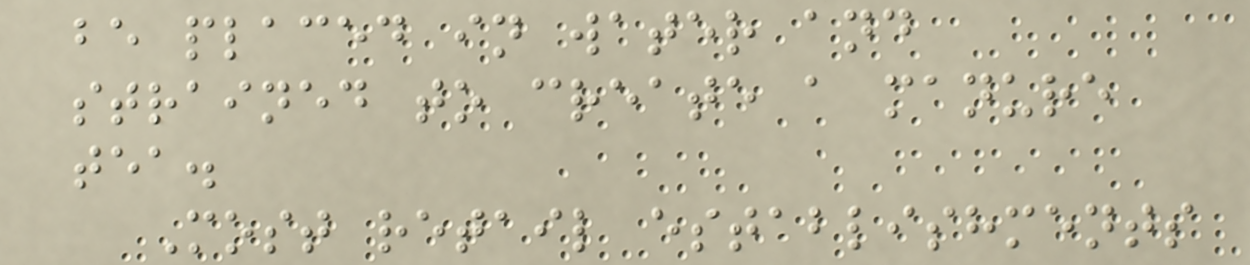be placed in water and
strained to create a manure
tea.
Most retail establishments
